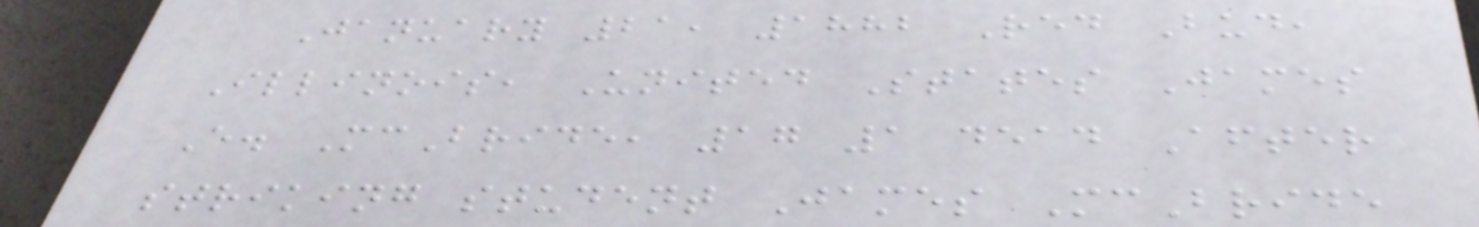January 21, 1882 Red Bud,
Illinois, United States James
E. McBride, 17 1 dead After
striking student James McBride
